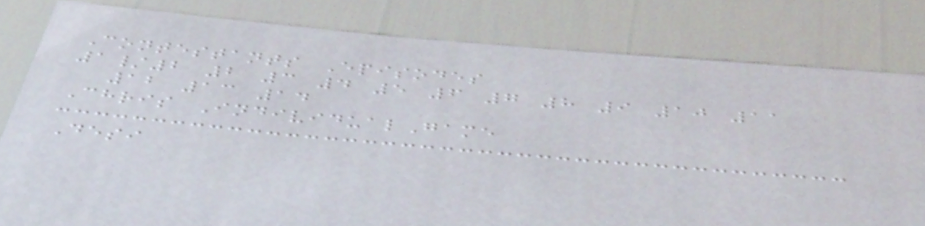Contestants Episodes
1/2 2 3 4 5 6 7 8 9 10 11
12 13 14
Chris IndividualGame
Desi
